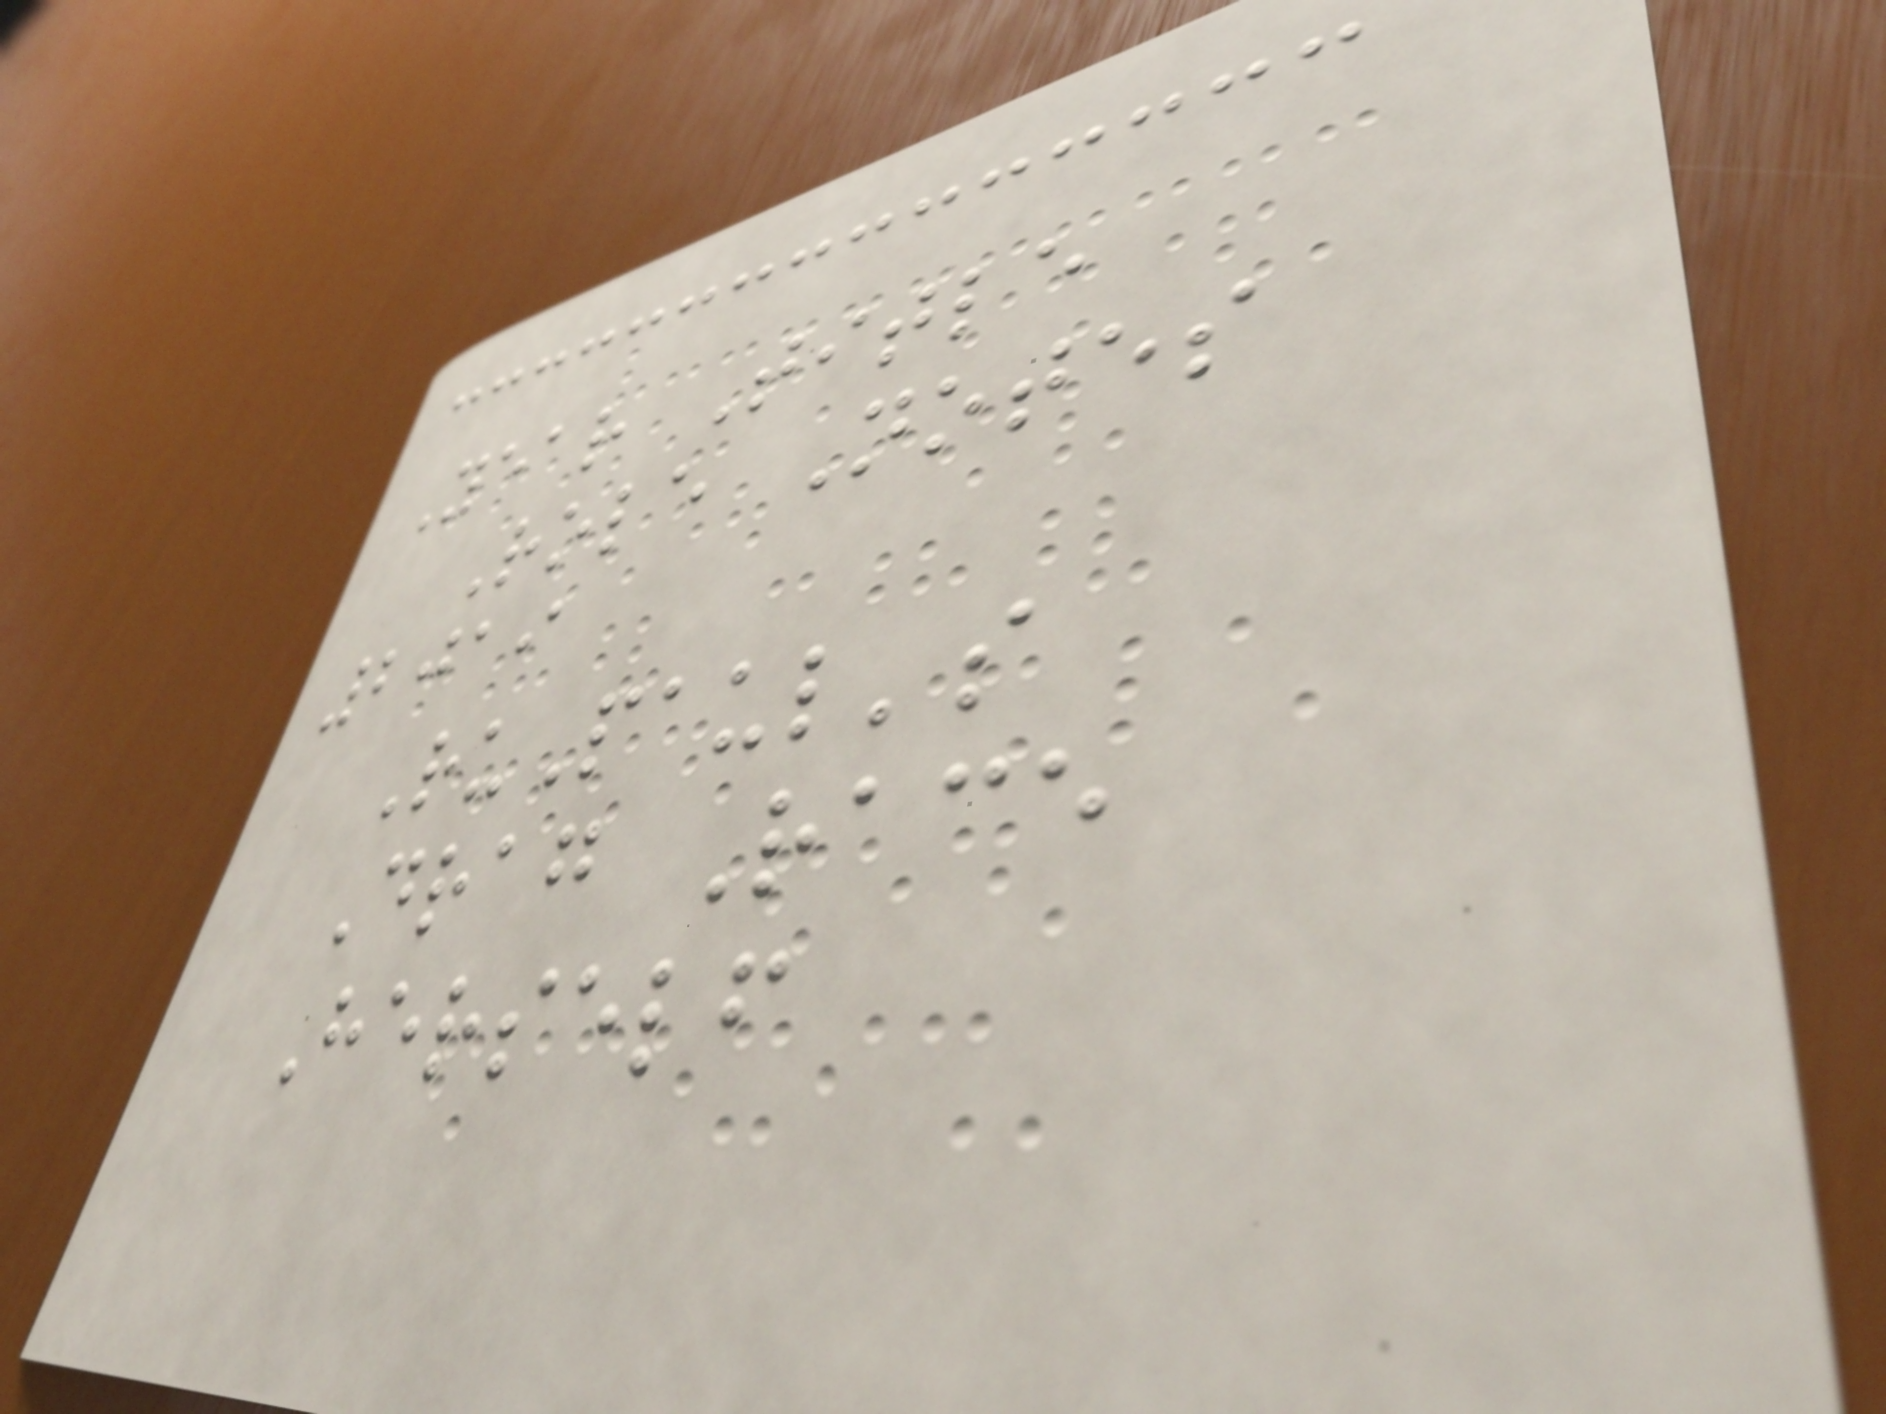Year Title
Role Notes
2019
RuPaul's
Drag Race
Herself
